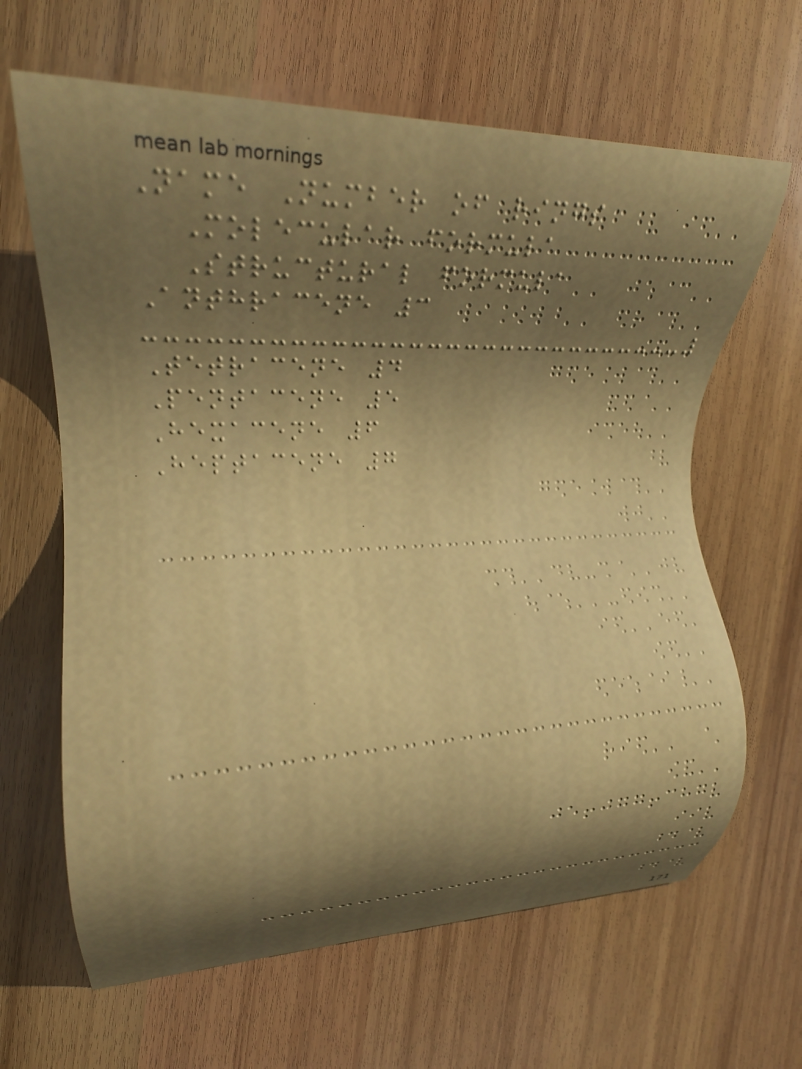Name Number of rings
Molecular formula
Structural formula
Anthracene 3
Tetracene 4
Pentacene 5
Hexacene 6
Heptacene 7
